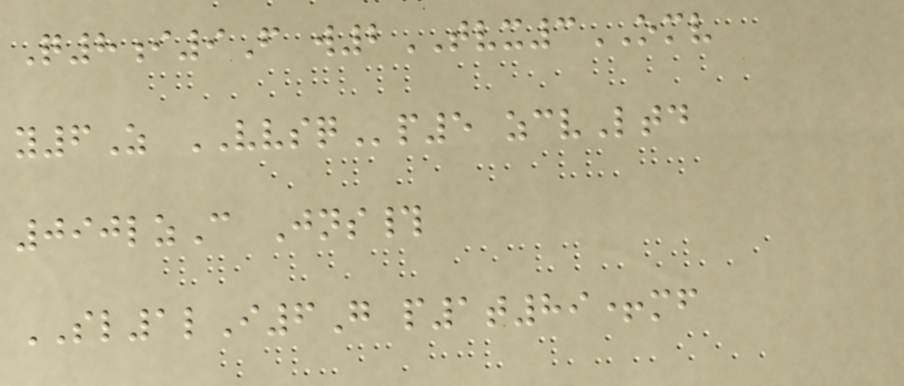Q8i9F w2TVX3OMV
y6Z VVSQp5 zcvLtd
090lzC Jns#
SL1lI6G p1t89+mf
